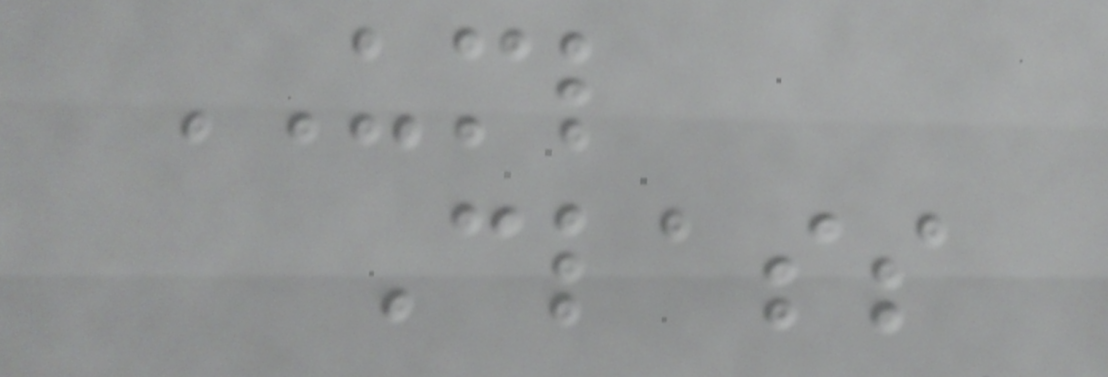UML
Class
